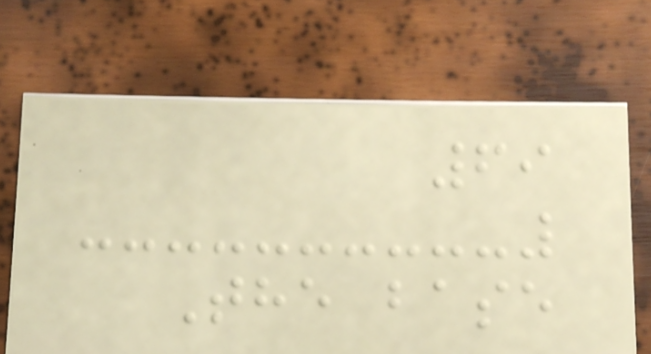69
The base
